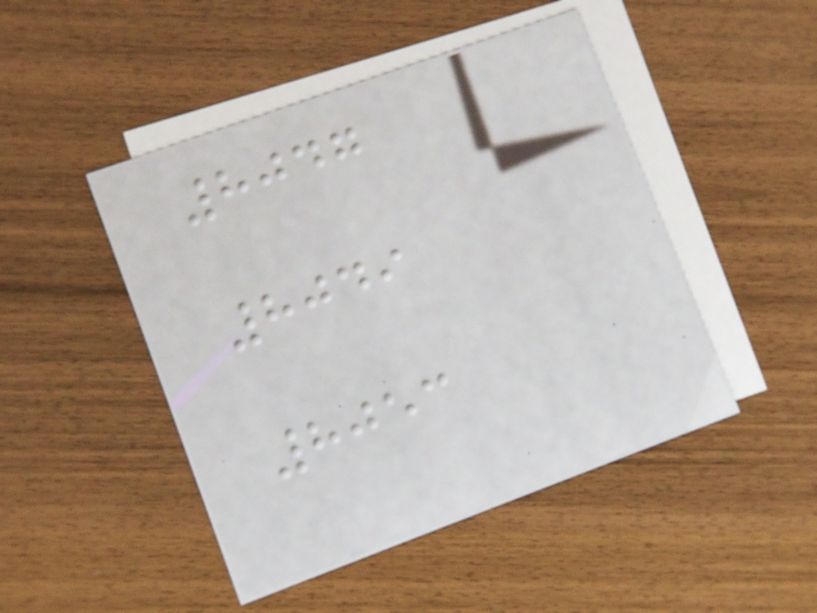8047
8049
8053
